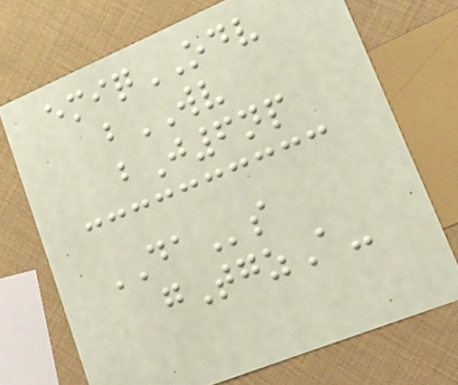emiqODV
bWV
bJ6np
DAs
gTgzA-
